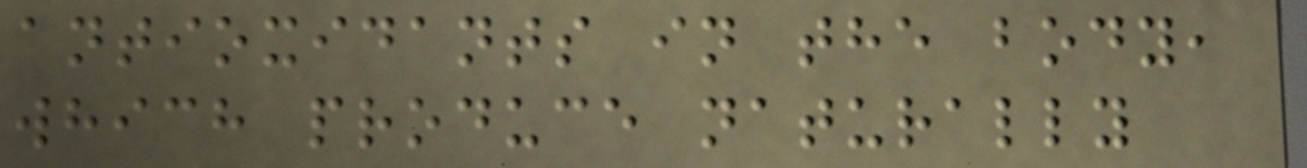antioxidants in the body,
which produce naturally
